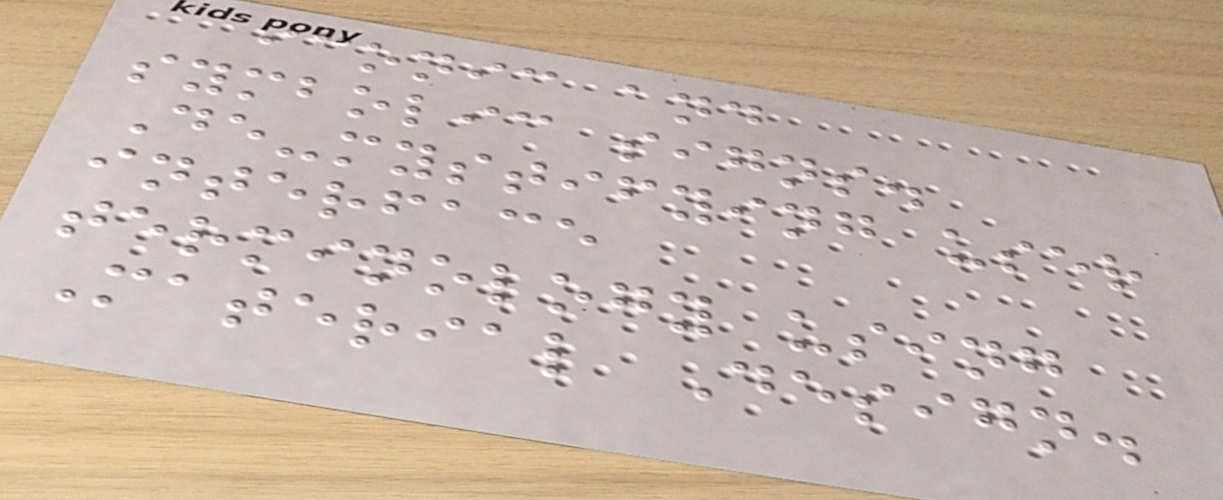iconic and
symbolic signs.
De-mystifying user
interface
terminology using
Material Design.
